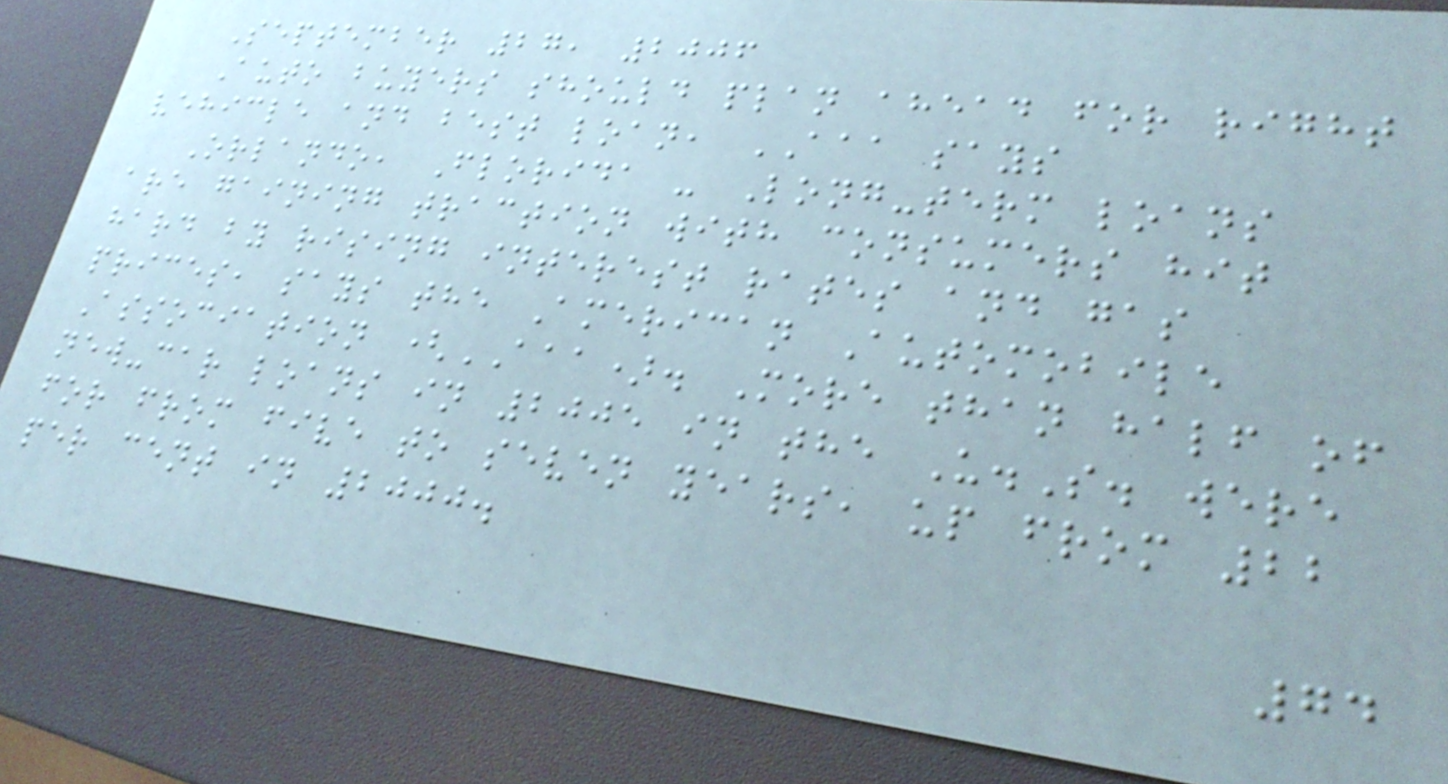September 27, 2006
Auto buyers should plan ahead for right
vehicle and best loan, AAA says
Orlando, Florida - Long-term loans
are gaining traction with consumers hit
hard by rising interest rates and gas
prices, says the American Automobile
Association (AAA). More than half of
new-car loans in 2005 in the U.S. were
for from five to seven years, up from 22
per cent in 2000.
74
